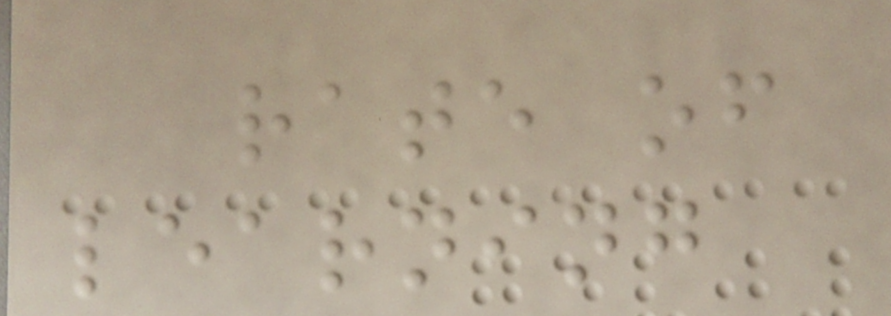rate of
learning
